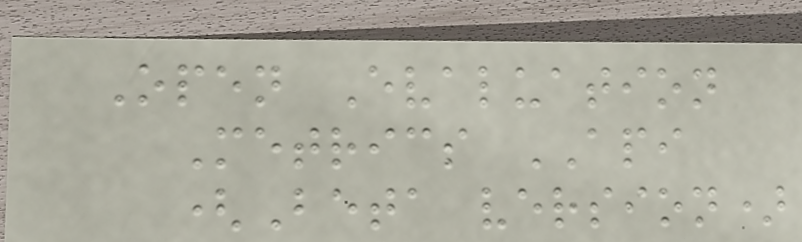Open Evaluation
Metrics API
(Beta version)
